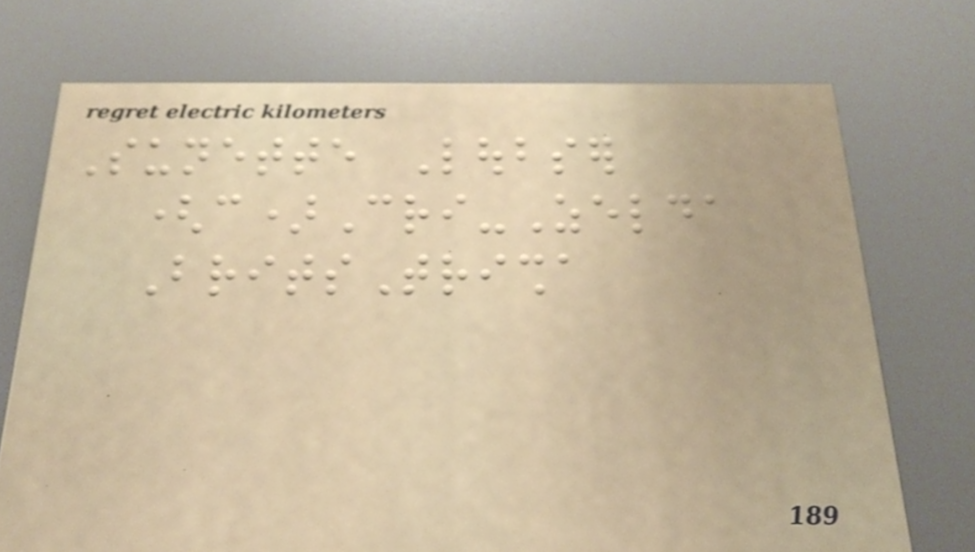Sunette Loubser
(c)Cri-Zelda
BritsTrisha
